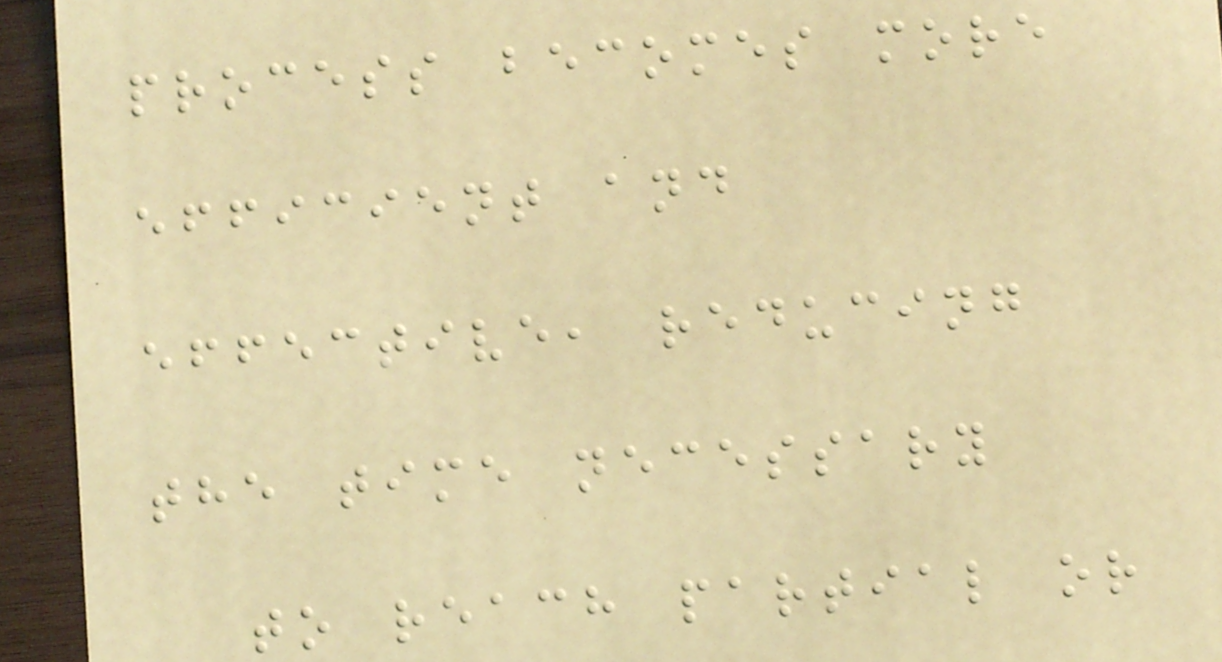process becomes more
efficient and
effective, reducing
the time necessary
to reach partial or
